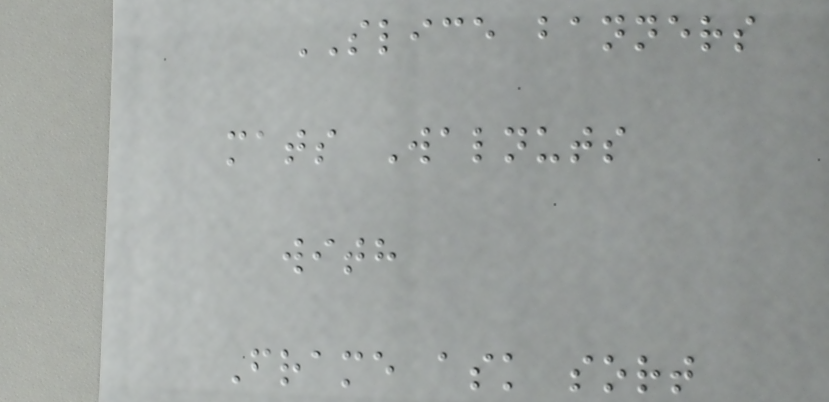SLICE banners
mats Walnuts
with
Frame ask sort
